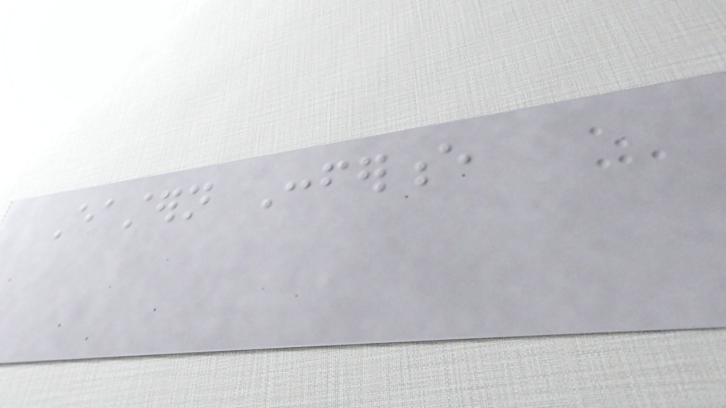Eastern Conference
